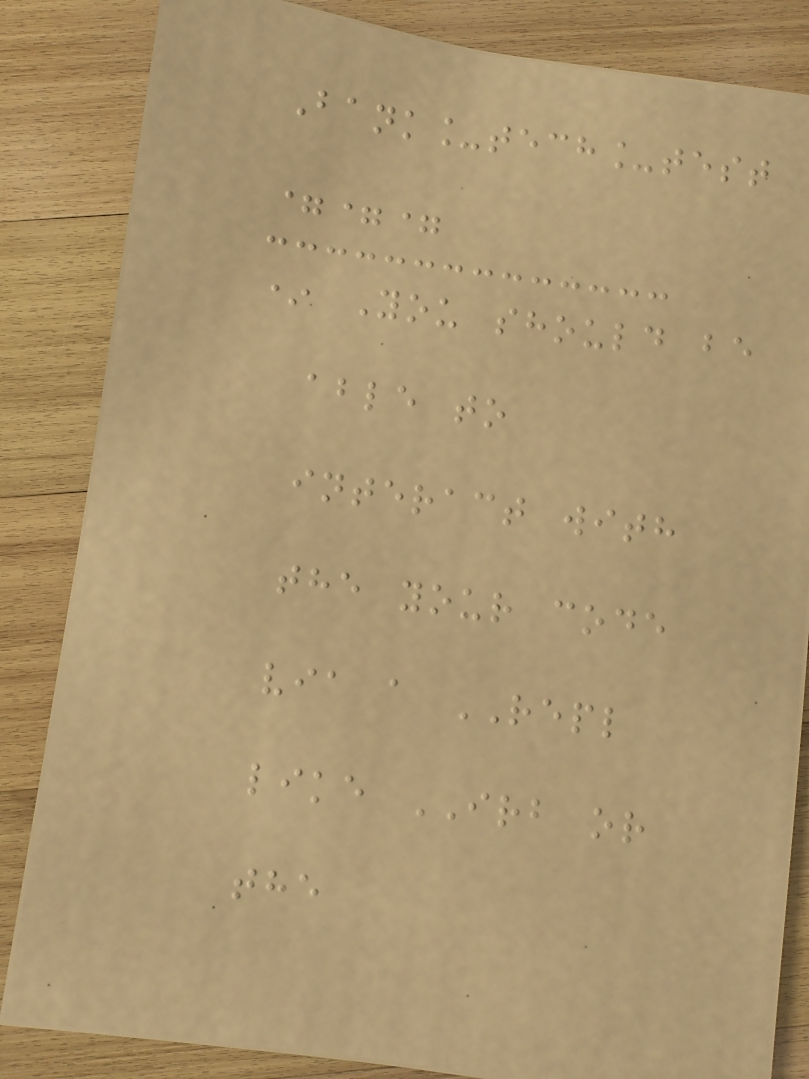Bank_tech_test
===
* You should be
able to
interact with
the your code
via a REPL
like IRB or
the
